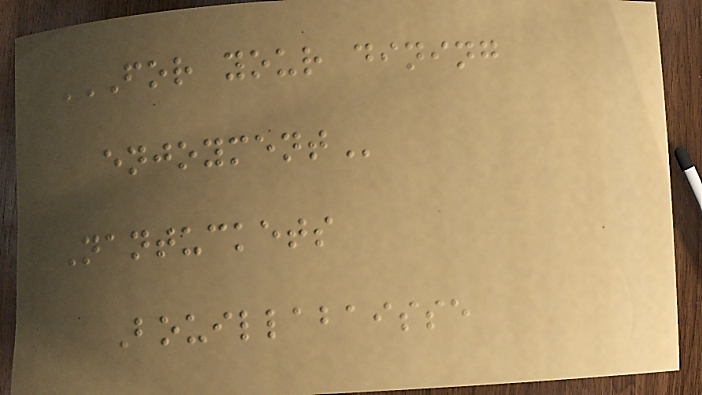FOR YOUR DINING
ENJOYMENT
Nantuckets
Bouillabaisse
